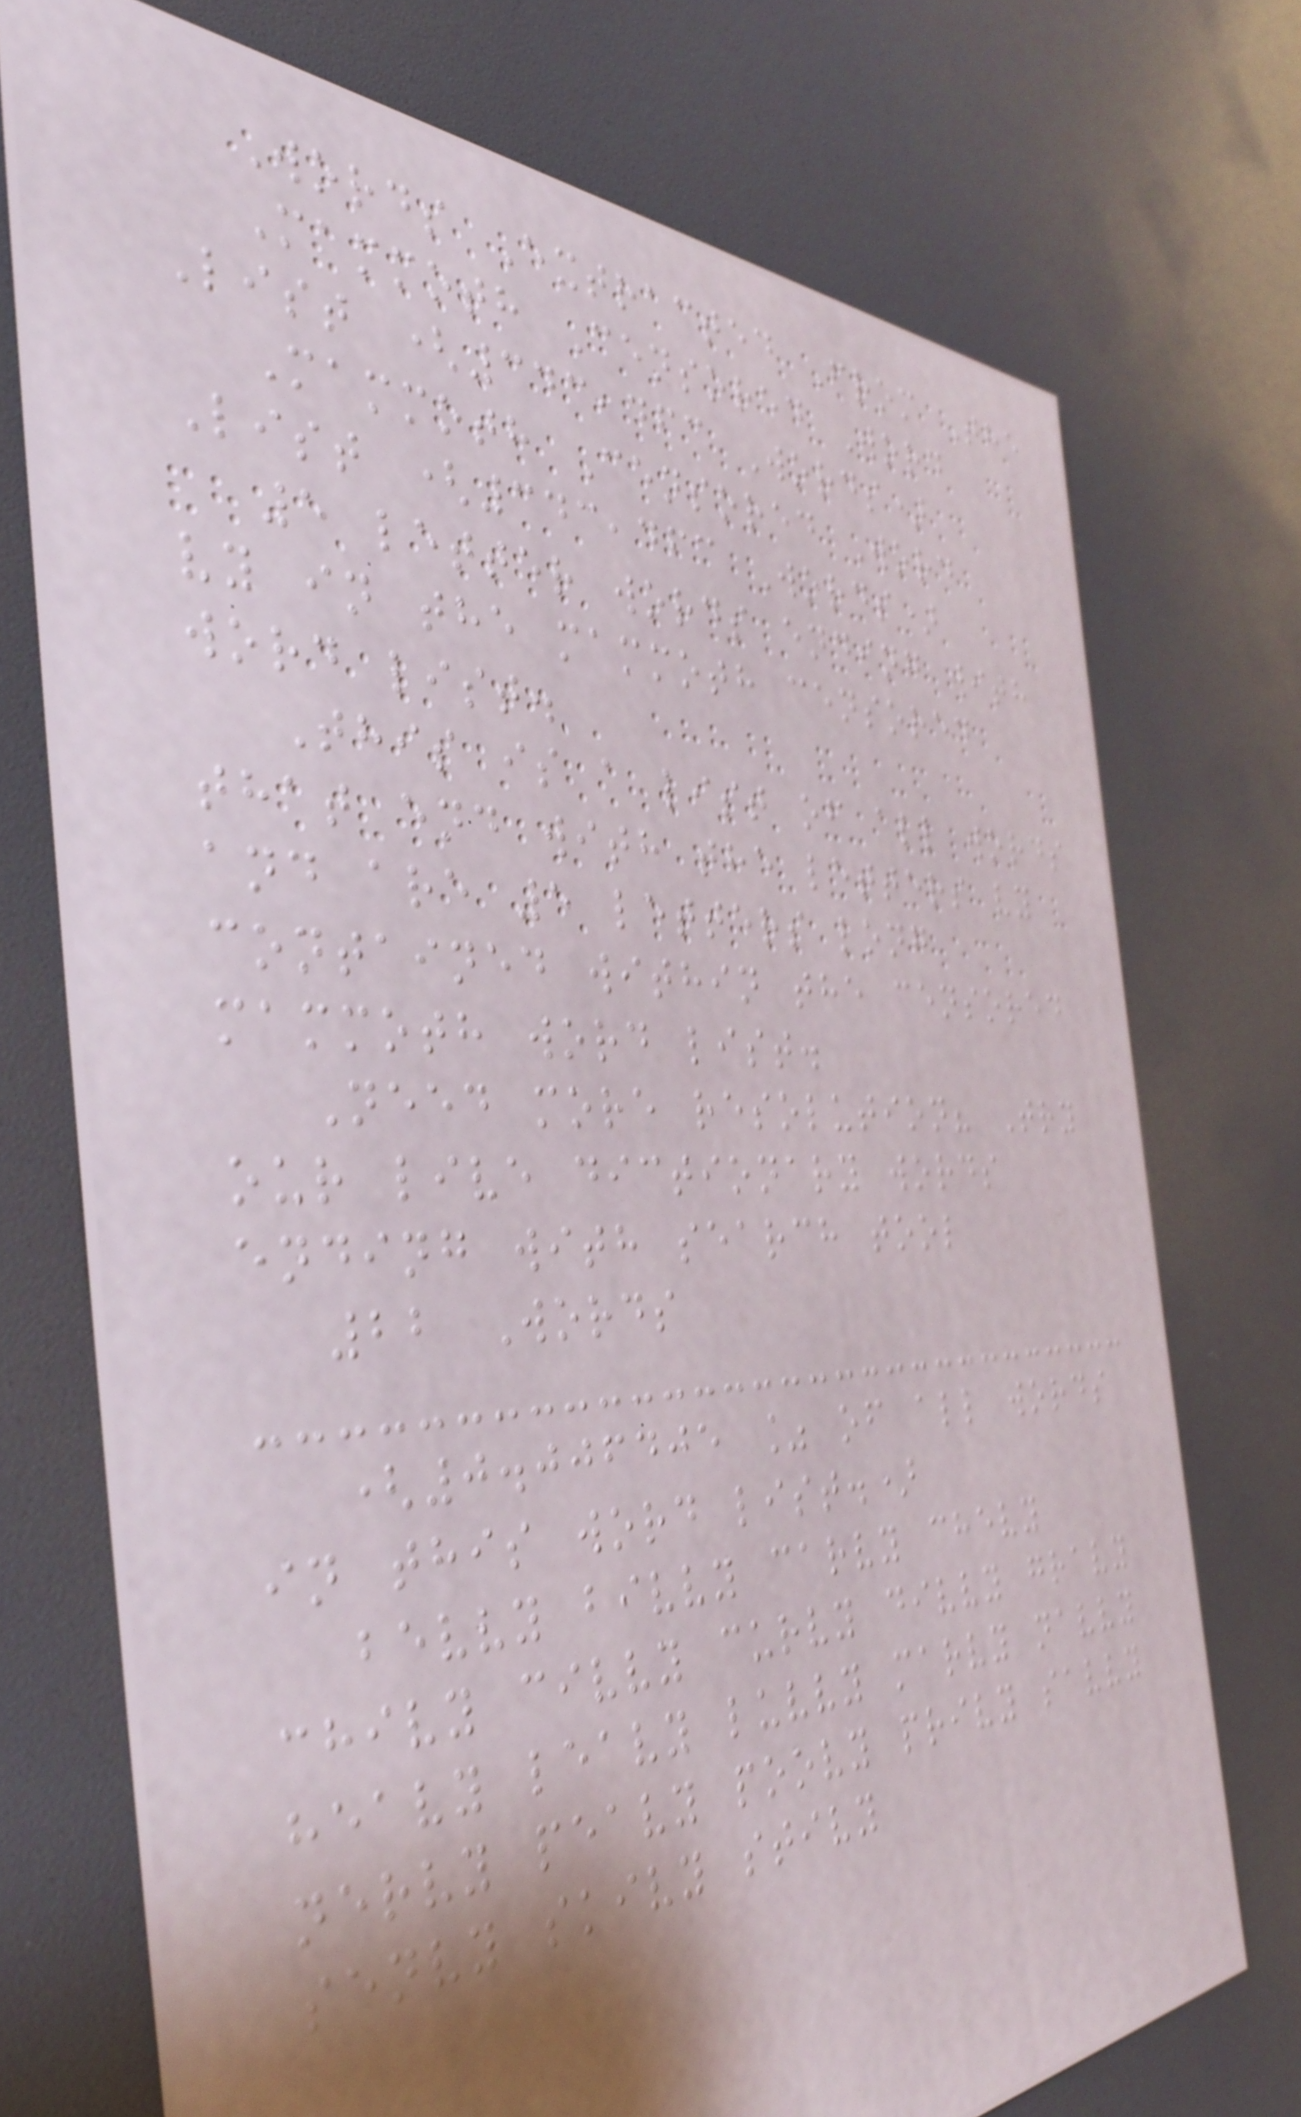Words Extracted From The
Mammoth Censored Word
List (343,463 Words)
Mammoth Censored Word
List (343,463 Words)
5 letter words ending with
vy in the mammoth censored
word list.
This is a list of all words
that end with the letters vy
and are 5 letters long
contained within the censored
mammoth word list.
Need more resolution? Try
our live dictionary words
ending with search tool
22 Words
(0.006405 % of all words
in this word list.)
bevvy bivvy carvy chevy
chivy civvy curvy divvy gravy
heavy leavy luvvy marvy navvy
nervy peavy poovy privy savvy
senvy skivy stivy
